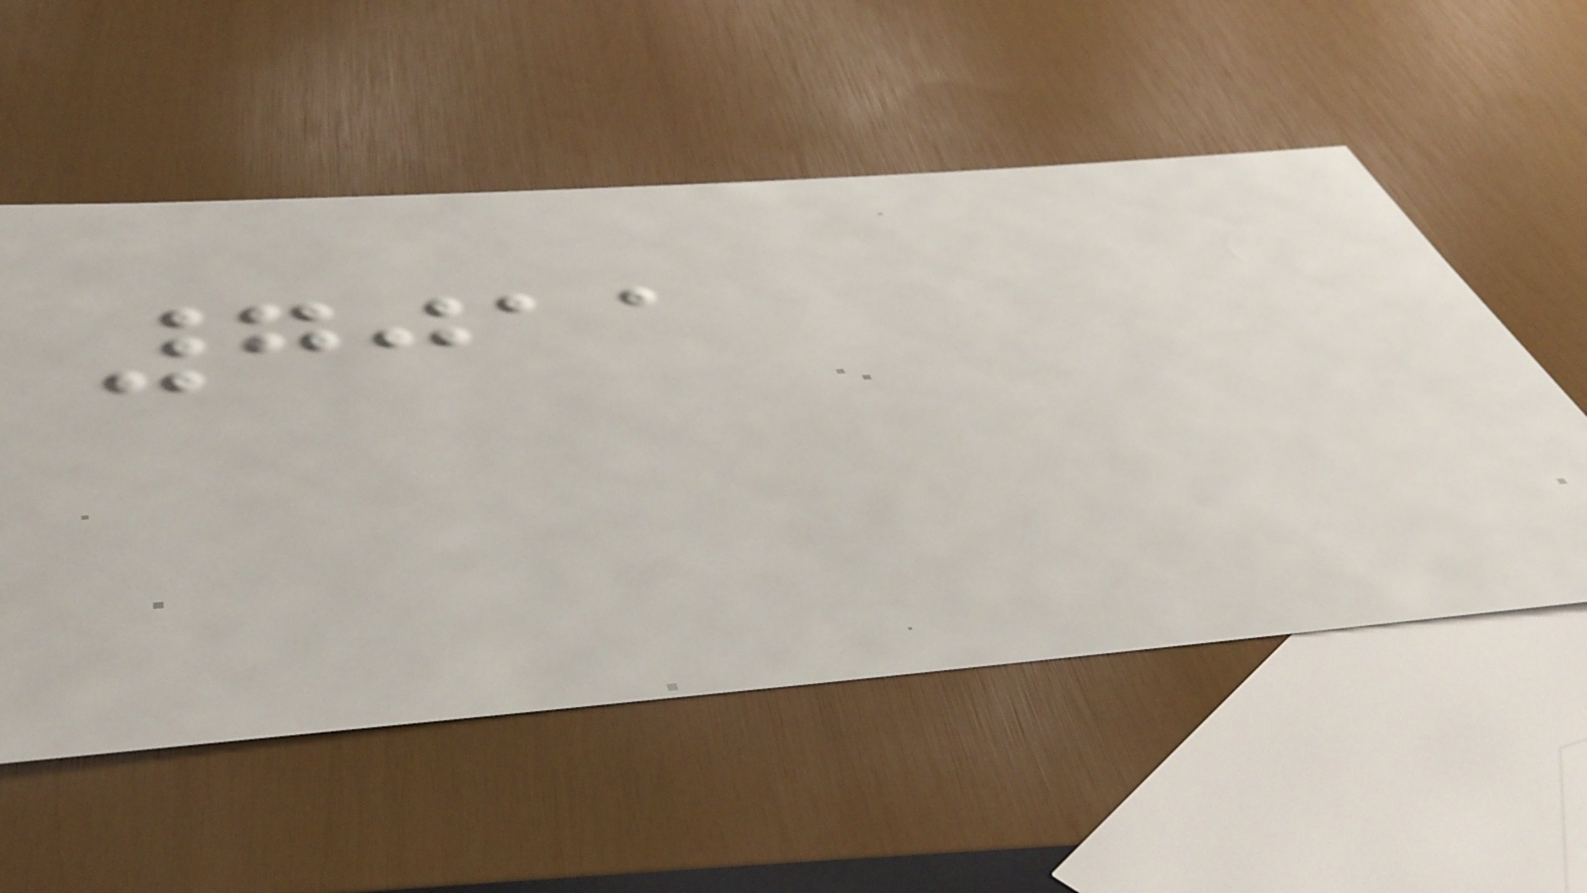7011
